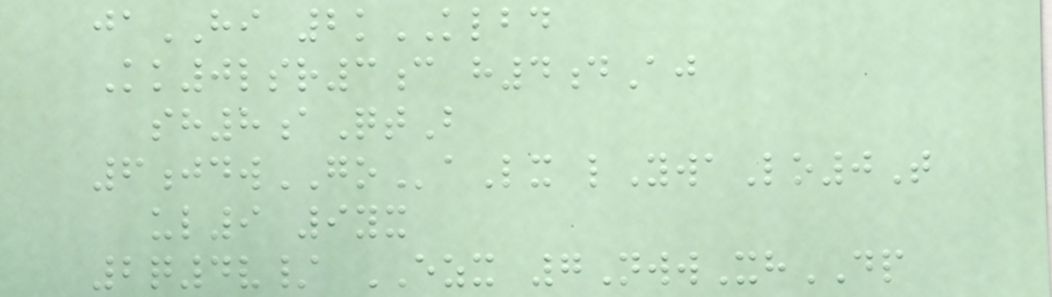jaHI 2kKLBD
Kk0lsr3c h4dAj
sh8aQtB
6jdwGOaLx lYwaLo0T
ul9 9yx
2q4v/ EZX 7NwwXhDP
